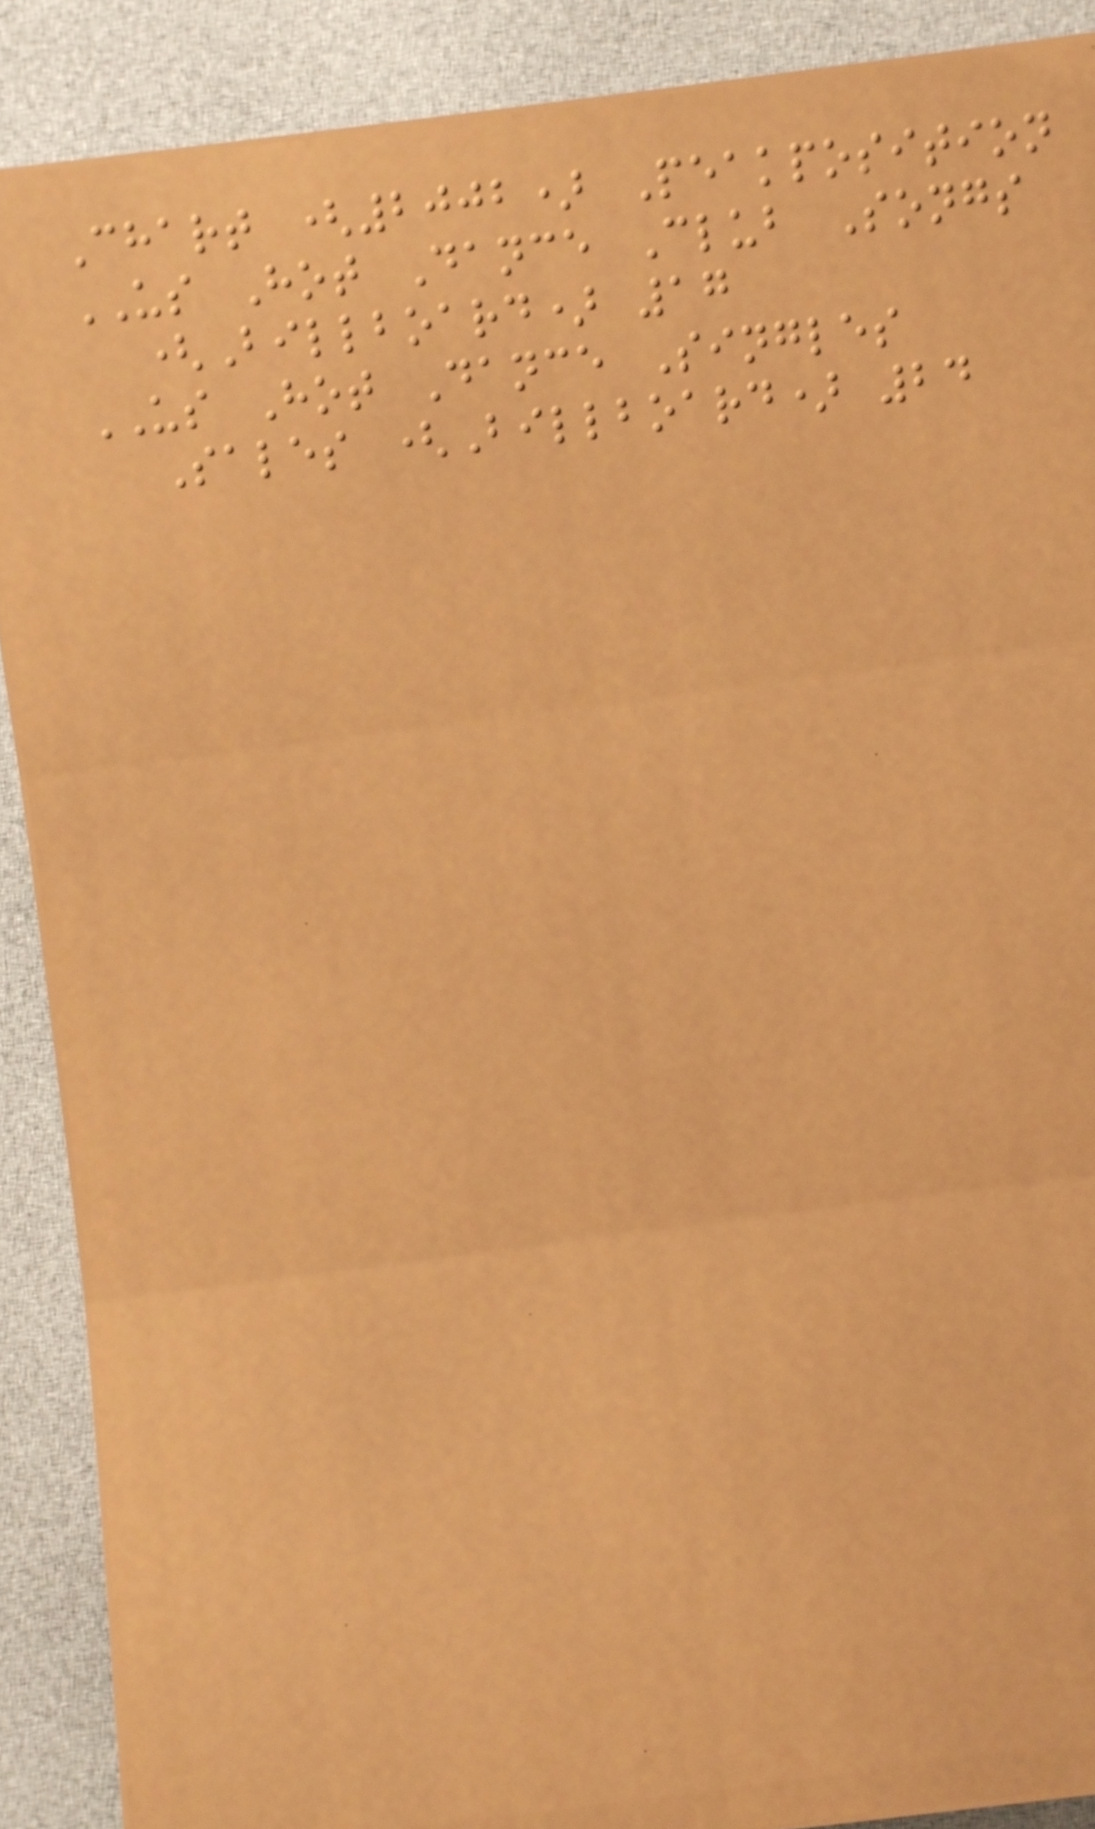Chart (2002) Peakposition
US Hot Dance Club Songs
(Billboard) 17
US Hot Dance Singles
Sales (Billboard) 24
